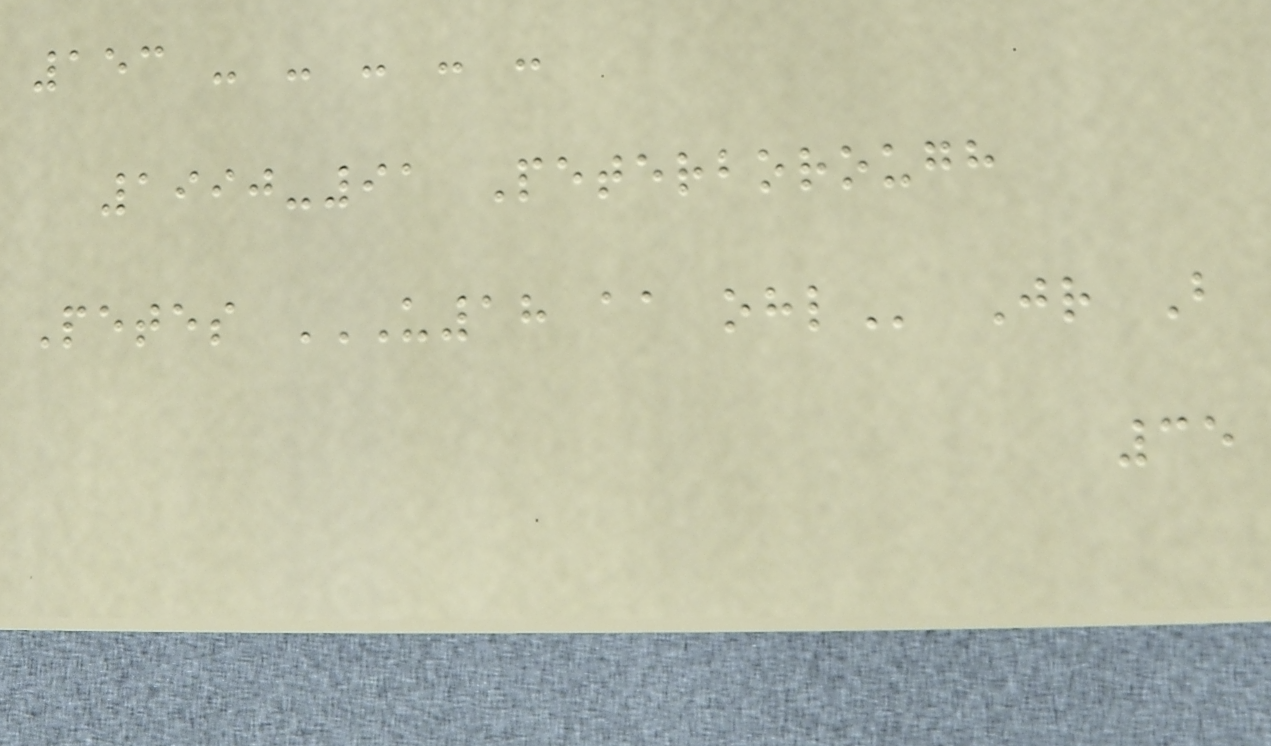153 - - - - -
1990-91 Peterborough
Petes U18 AA OHL Jr B
35
